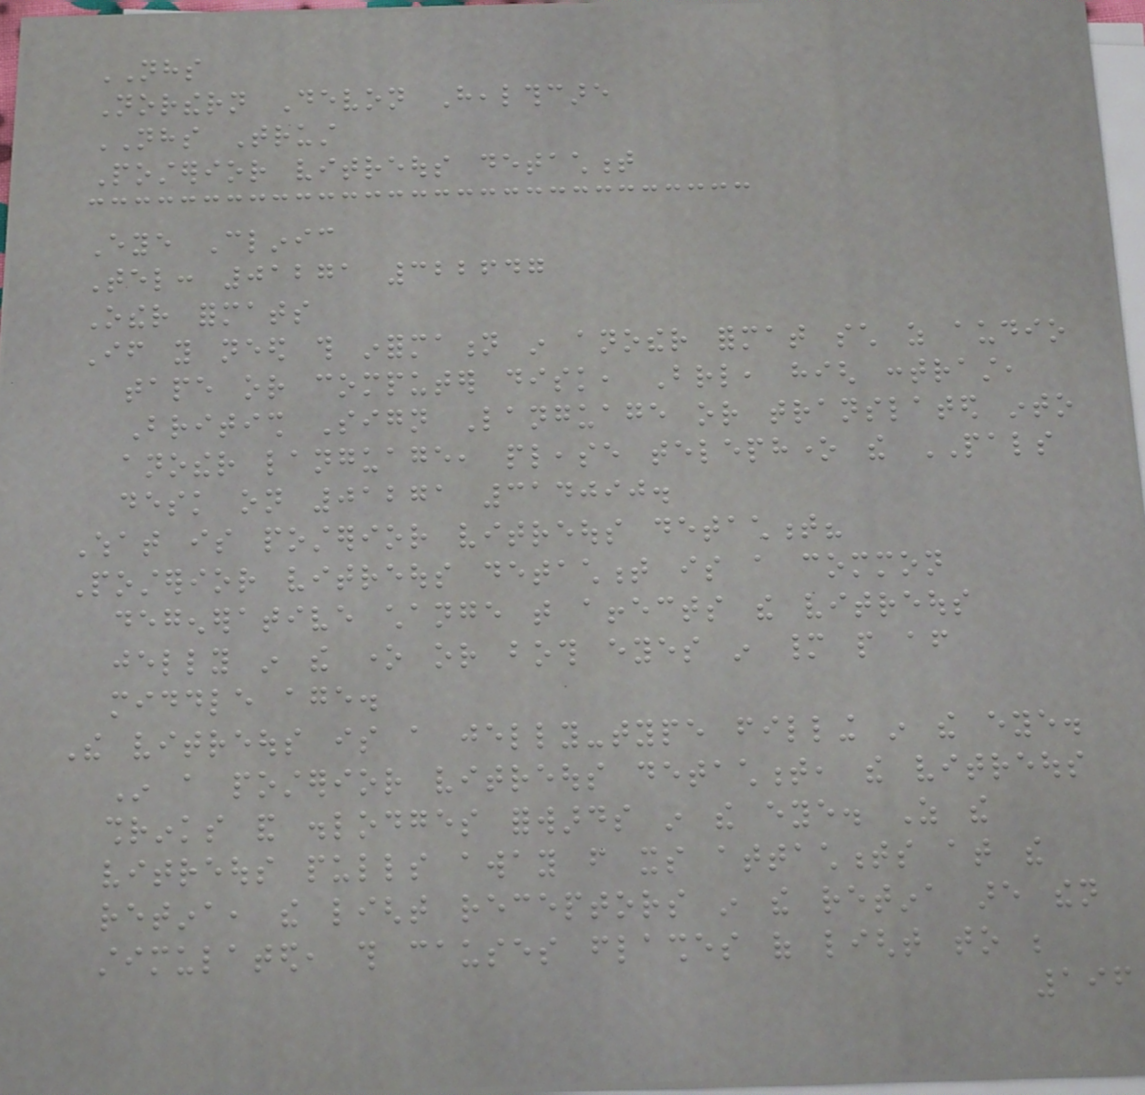NHS
Northern Devon Healthcare
NHS Trust
Posterior vitreous detachment
Eye Clinic
Tel: 01271 322647
Other formats
If you need this information in another format such as audio
tape or computer disk, Braille, high contrast,
British Sign Language or translated into
another language, please telephone the PALS
desk on 01271 314090.
What is posterior vitreous detachment?
Posterior vitreous detachment is a common
degenerative change that affects the vitreous
jelly in the one or both eyes in many people after
middle age.
The vitreous is a jelly-type filling in the eye.
In a posterior vitreous detachment, the vitreous
shrinks and dislodges forwards in the eye. As the
vitreous pulls away from its attachments at the
retina, the light receptors in the retina are then
stimulated, this causes flashes of light to be
196
